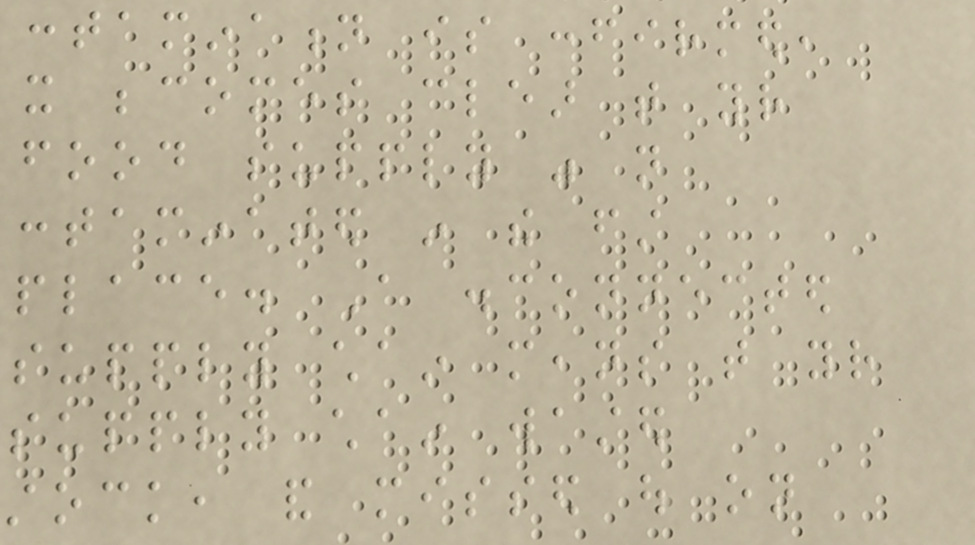contamination is confirmed,
it becomes clear that your
food supply was not
contaminated in the first
place. A disconnected
supply chain means that your
supply chain wasted
stock, and missed out on
